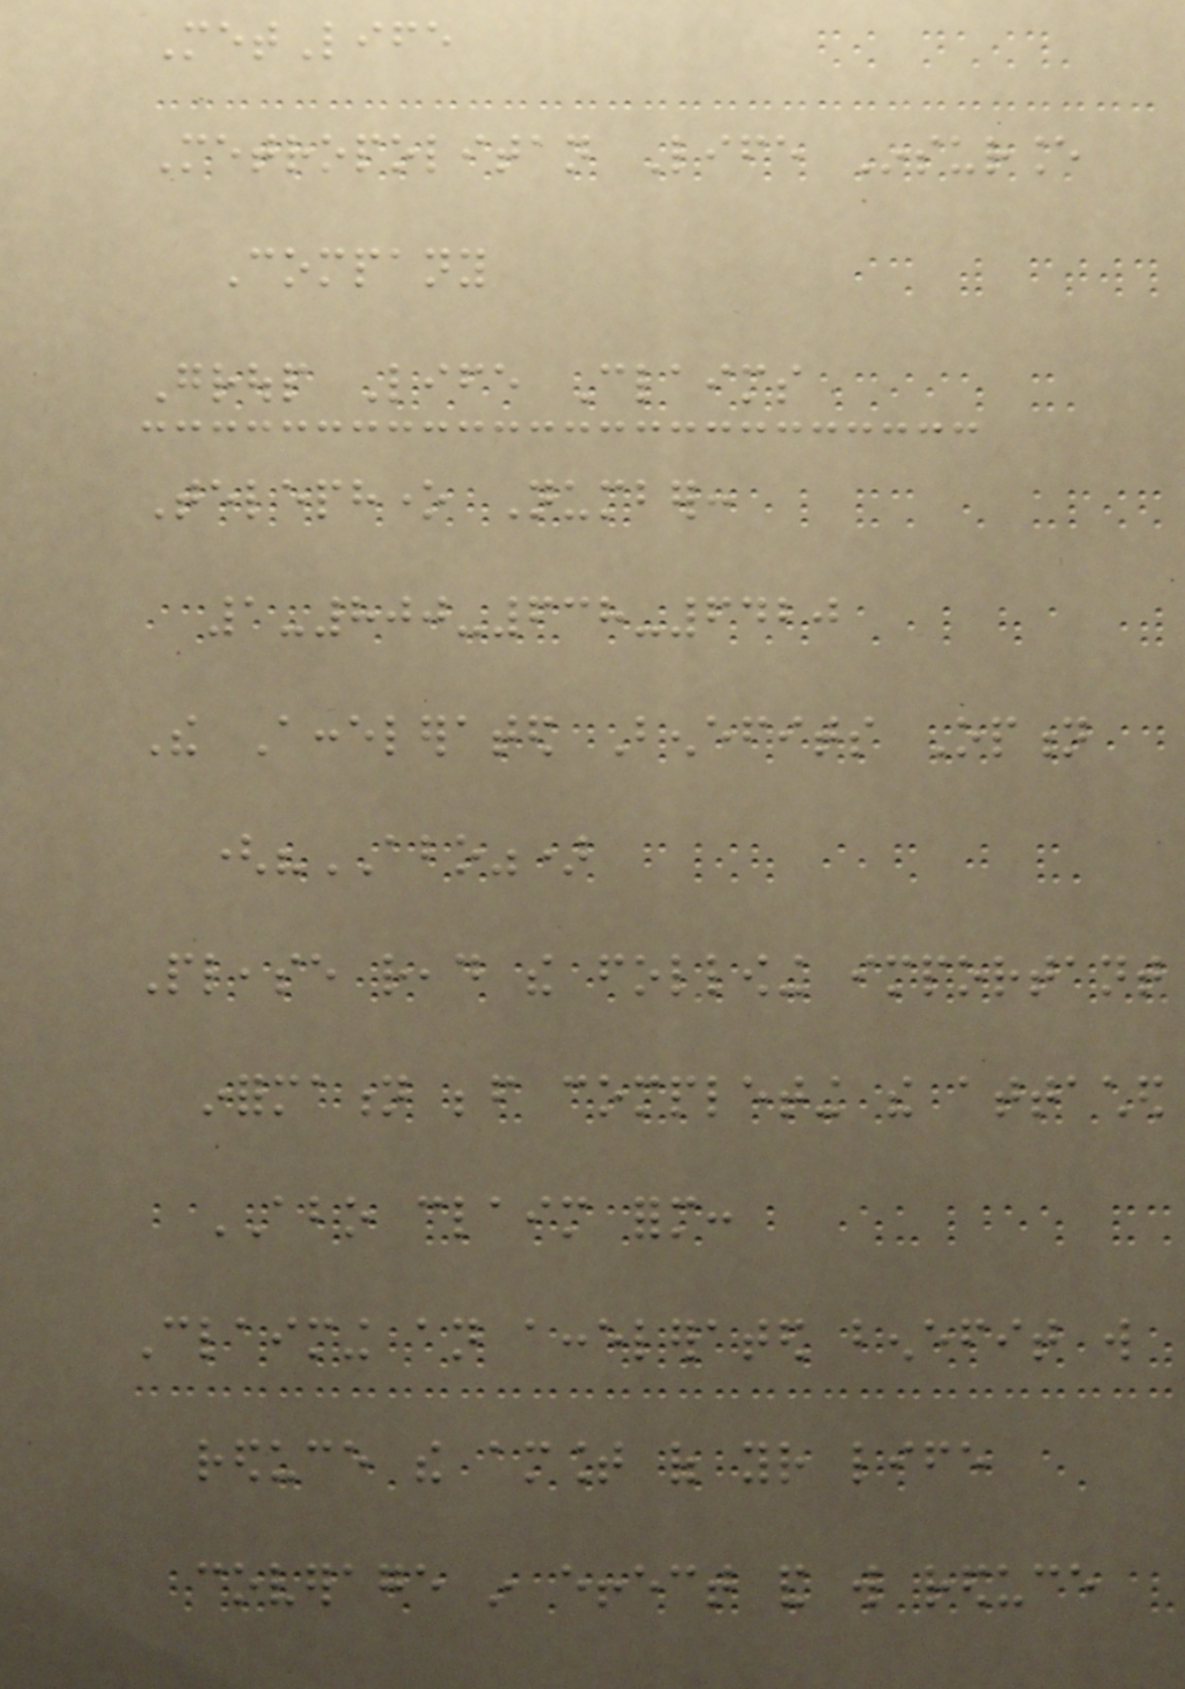MetLife
Metropolitan Life Insurance
Company
Group Life Claims
Telephone Number:
1-800-638-6420
The Accelerated Benefits Option
("ABO")
Please read the following important
information before completing the attached
ABO claim form:
Claiming an accelerated benefit will
reduce the amount of your life
coverage in effect and will reduce
